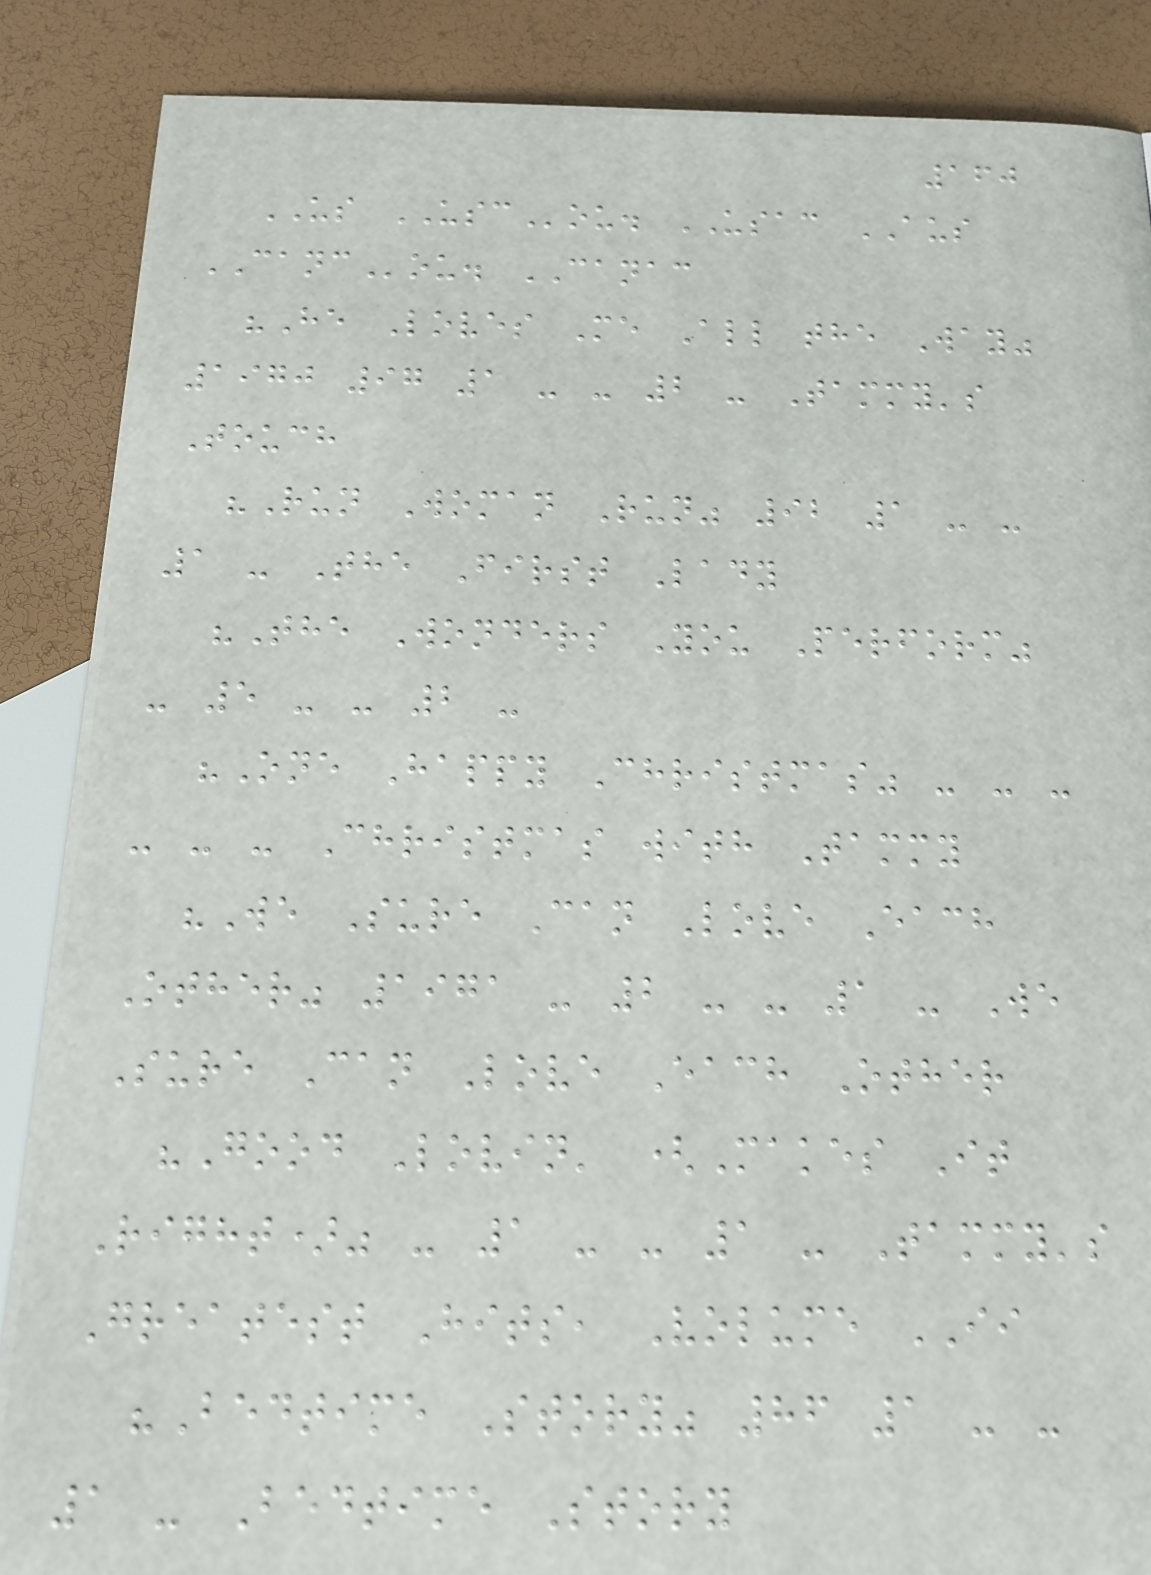160
US USCou. USAC AUS
CANCou. CANAC
"He Loves Me All the Way"
1970 97 1 - - 2 - Tammy's
Touch
"Run Woman Run" 92 1 - -
1 - The First Lady
"The Wonders You Perform"
- 5 - - 2 -
"One Happy Christmas" - - -
- - - Christmas with Tammy
"We Sure Can Love Each
Other" 1971 - 2 - - 1 - We
Sure Can Love Each Other
"Good Lovin' (Makes It
Right)" - 1 - - 1 - Tammy's
Greatest Hits, Volume II
"Bedtime Story" 86 1 - -
1 - Bedtime Story
